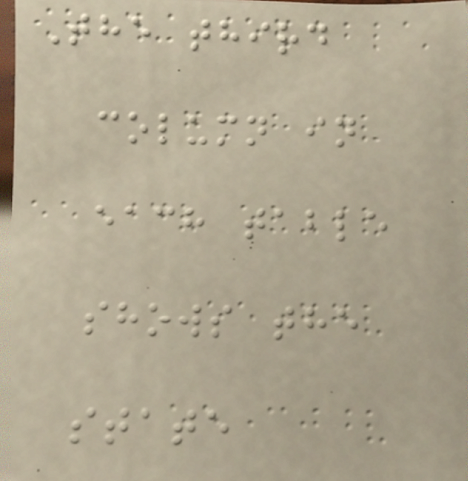The third
column in
each table
shows the
state
